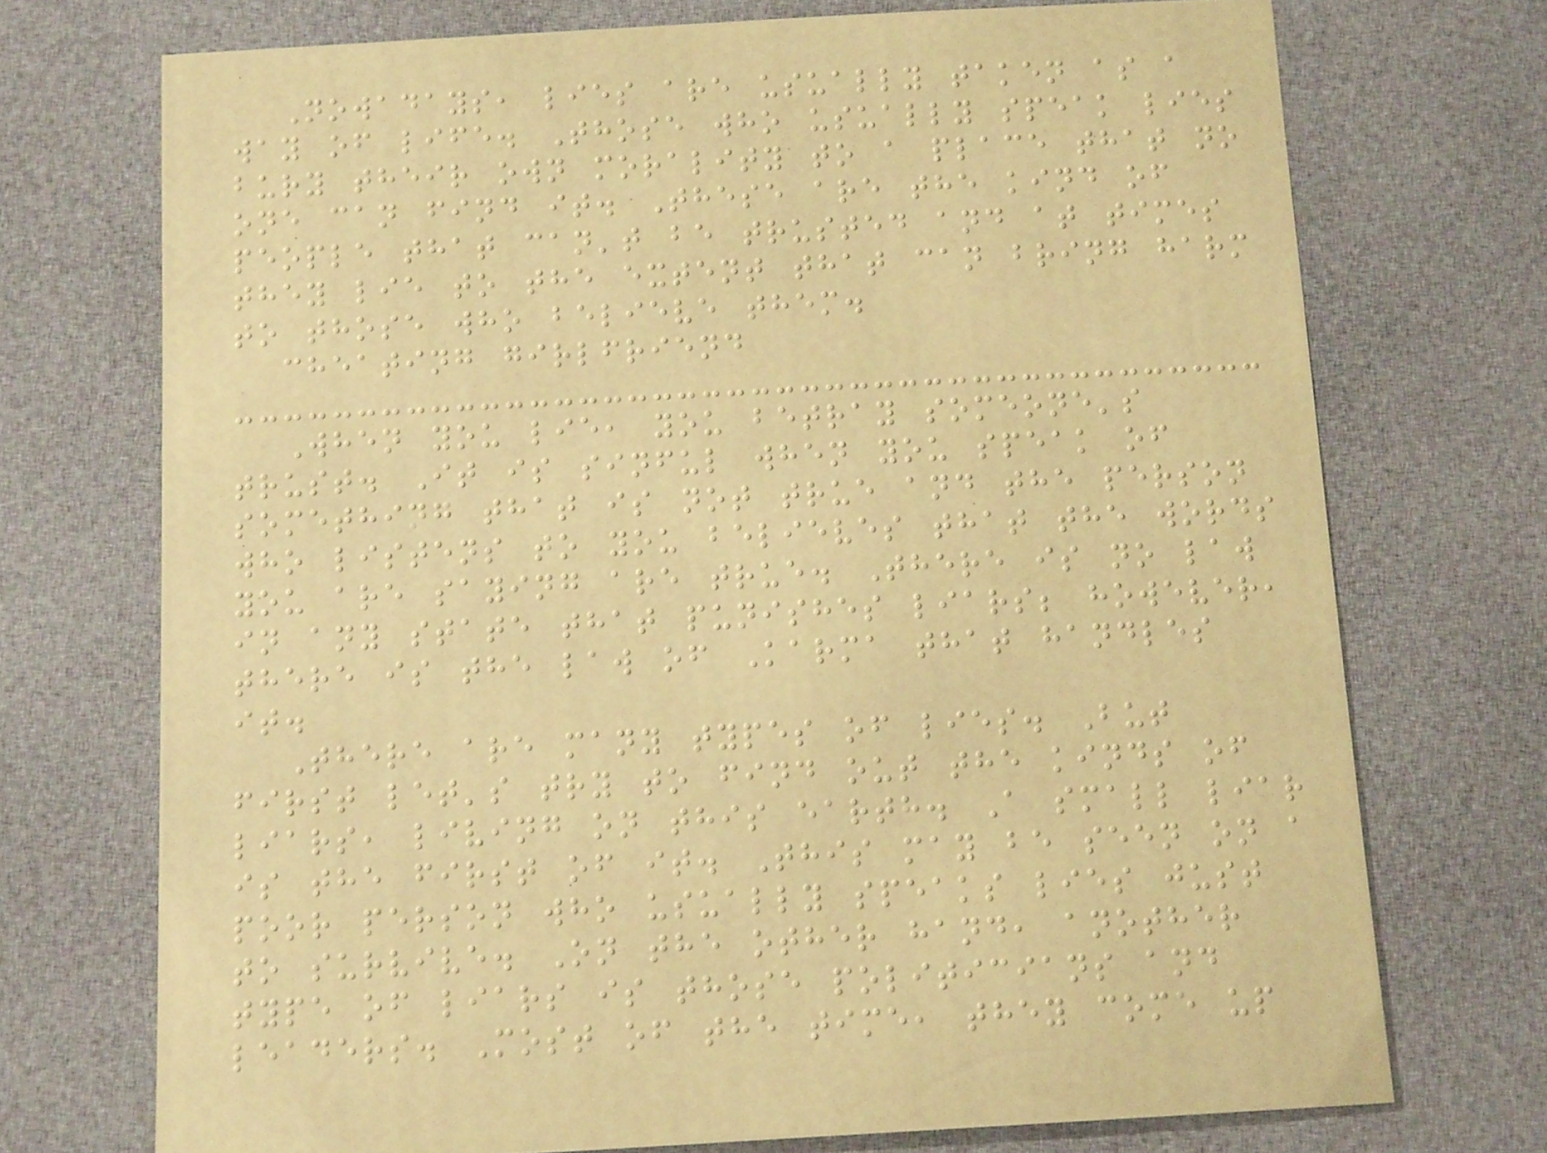Nowadays, lies are usually taken as a
way of life. Those who usually speak lies
bury their own morality to a place that no
one can find it. These are the kind of
people that can't be trusted and at times
they lie to the extent that can bring harm
to those who believe them.
cheating girlfriend
When you lie, you betray someone's
trust. It is sinful when you speak of
something that is not true and the person
who listens to you believes that the words
you are saying are true. There is no law
in any state that punishes liars; however,
there is the law of Karma that handles
it.
There are many types of lies. But
first let's try to find out the kinds of
liars, living on this earth. A small liar
is the first of it. This may be seen on a
poor person who usually speaks lies just
to survive. On the other hand, another
type of liars is those politicians and
leaders. Most of the time, they come up
